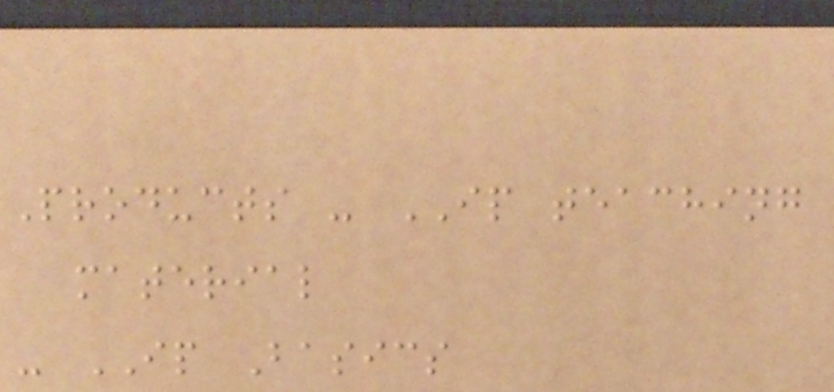Products - IP teaching
material
- IP Basics
